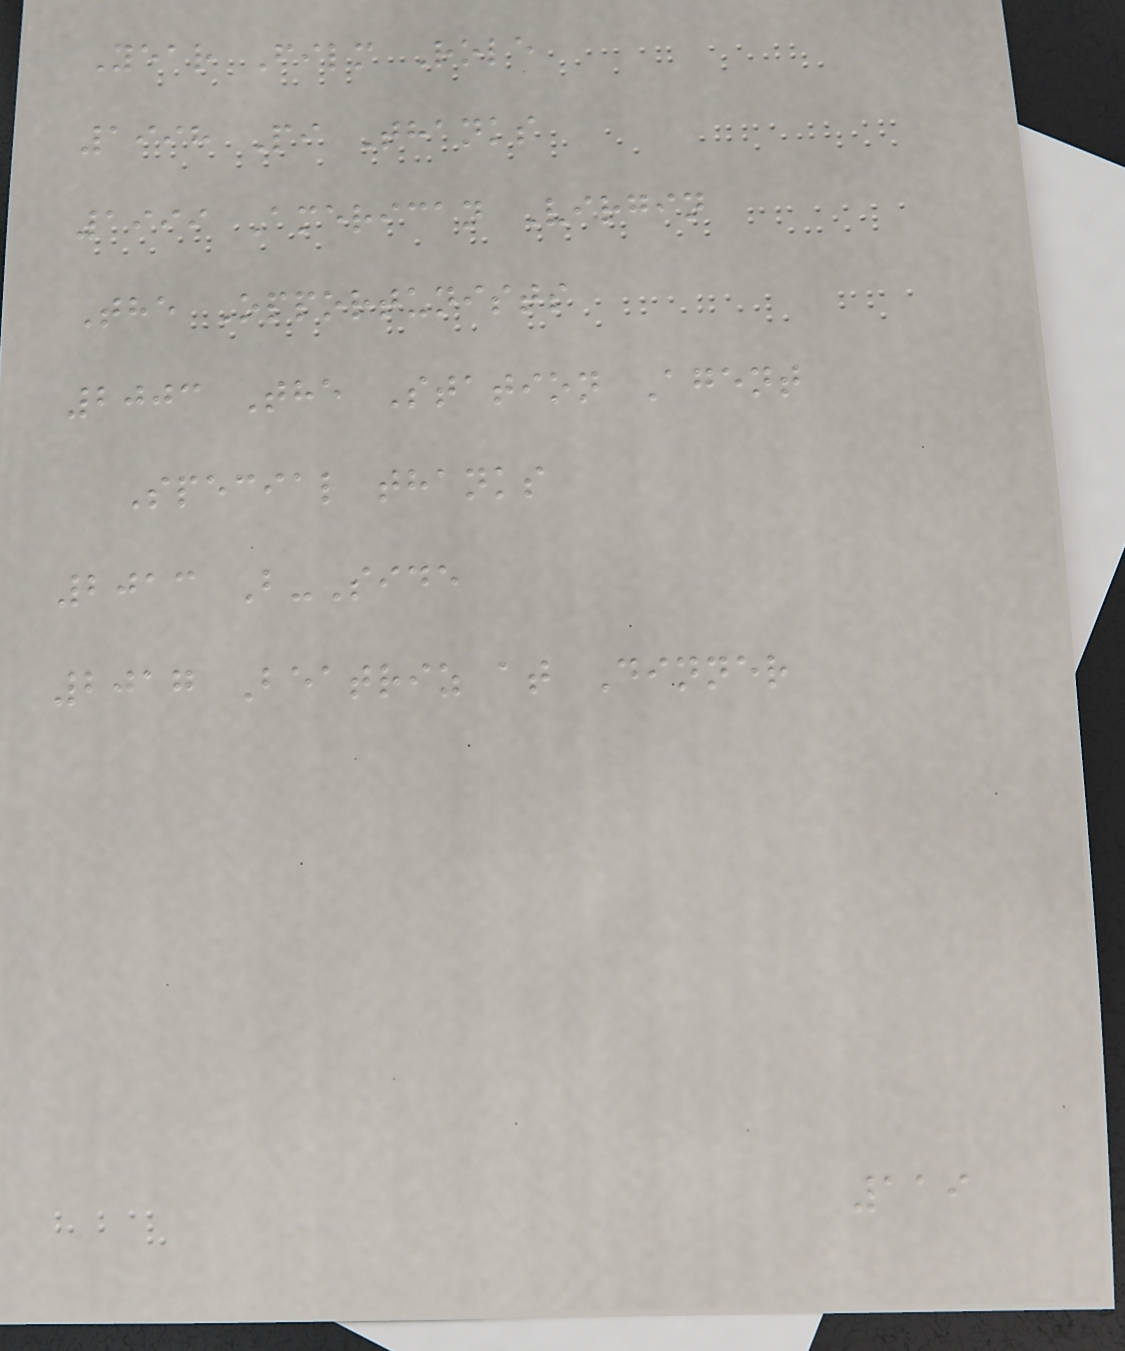Year Film Role
1998 Pi Thanks
1999 American Virgin
The Opportunists
2003 The Station Agent
Special thanks
2013 B-Side
2017 Beatriz at Dinner
119
